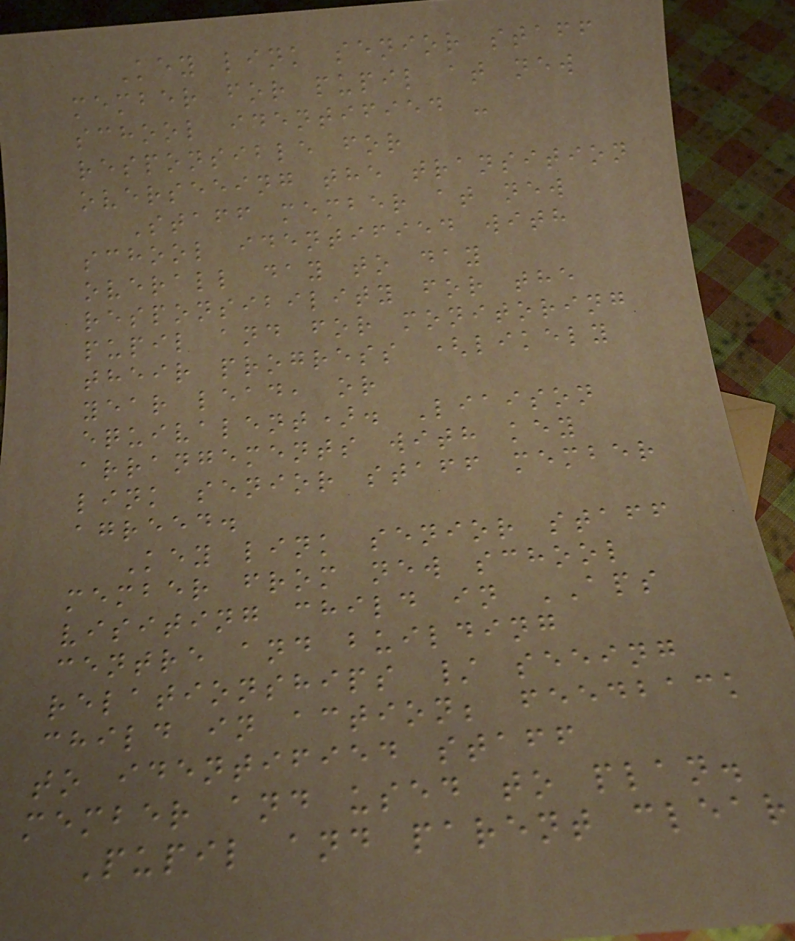Key link senior staff
member for pupil at new
school identified -
responsible for
overseeing the transition
Staff member at new
school identified with
overall day to day
responsibility for the
pupil and for monitoring
their progress (likely
year lead, or
equivalent). Liaison
arrangements with key
link senior staff member
agreed.
Key link senior staff
member from new school
visiting child in APS
centre and building
relationships / seeing
child in action; feedback
to identified staff
member and used to plan.
Pupil and parent clear
